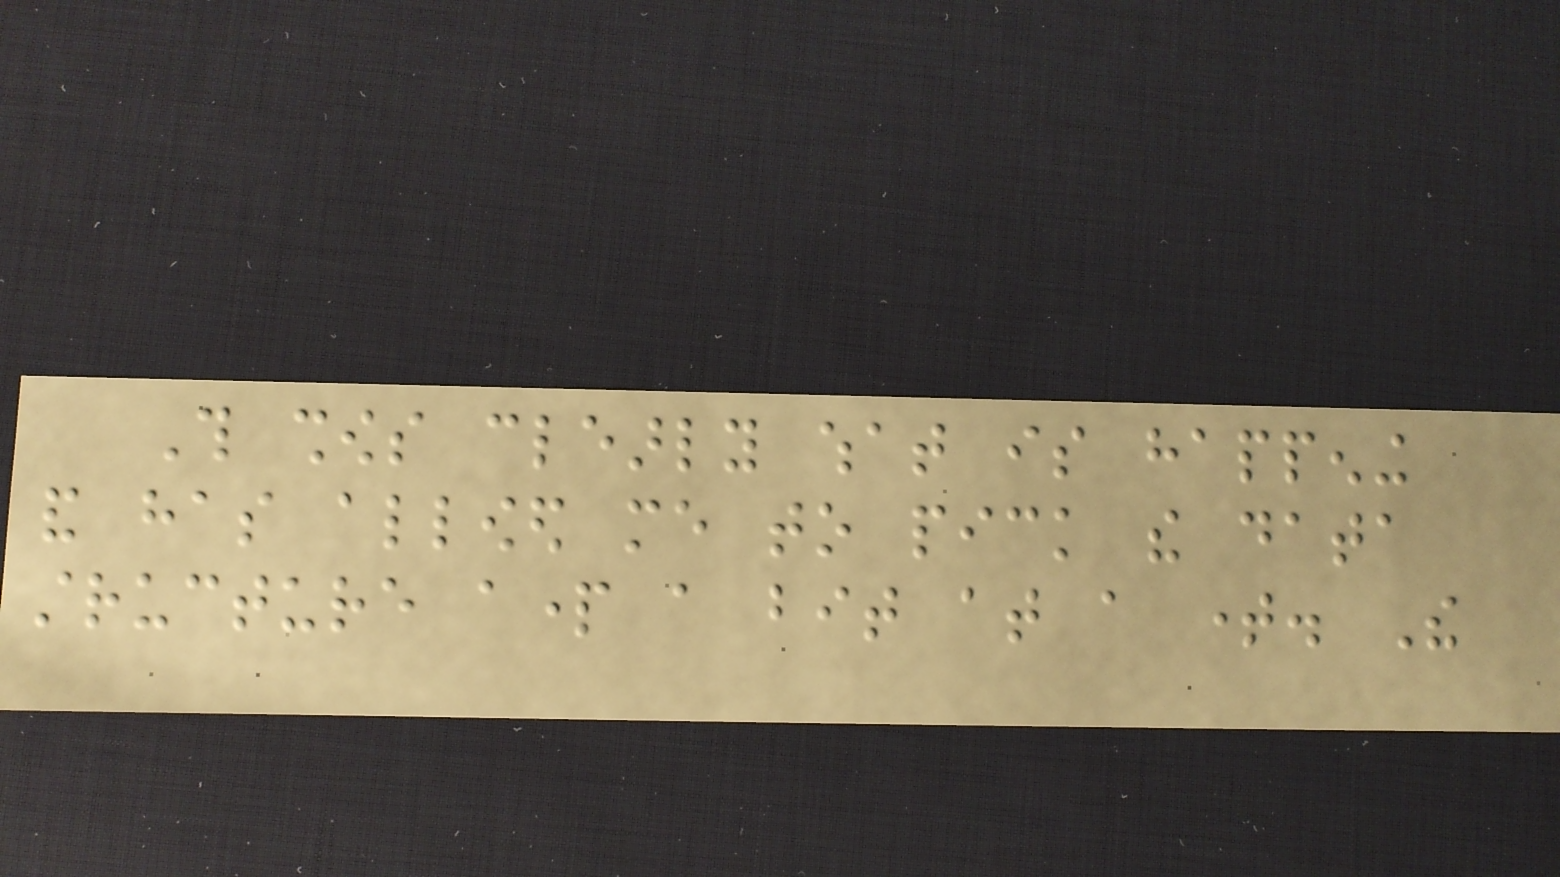This shows clearly what is happening
and has allowed me to pick the data
structure apart a bit at a time. The
